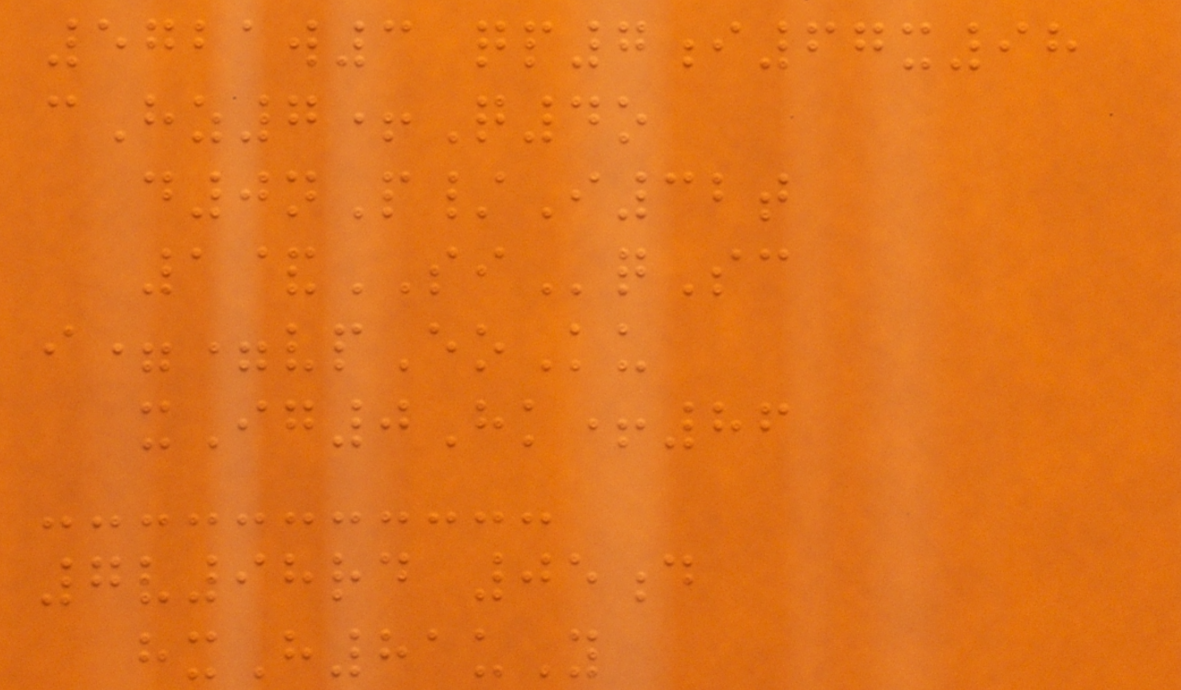5721w3 qp7i67x98
cHz7+Q4o
d0nP/I32t
1&SIqSc
i==vpEoKu
xIg0Hk+86
7v98rd 05d
hxH81uY
